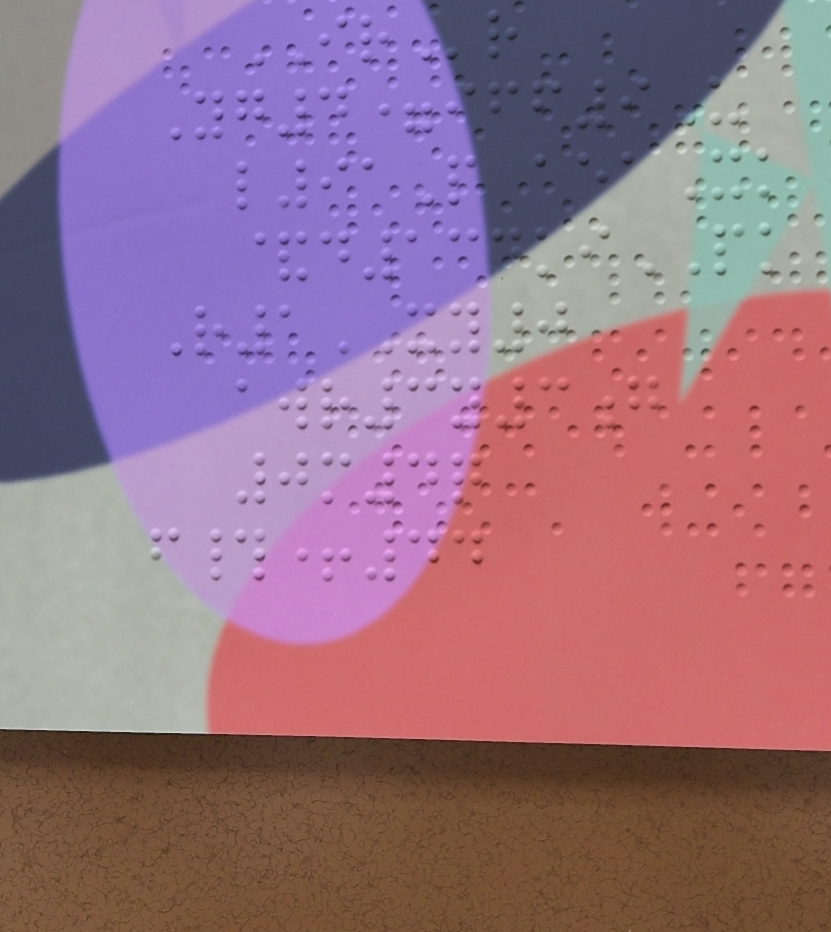IRr
Yg4=iff9U
l91P aeaXk
&d134kiPK
R1XY0
awr3y3g
0m4q
f#+44
